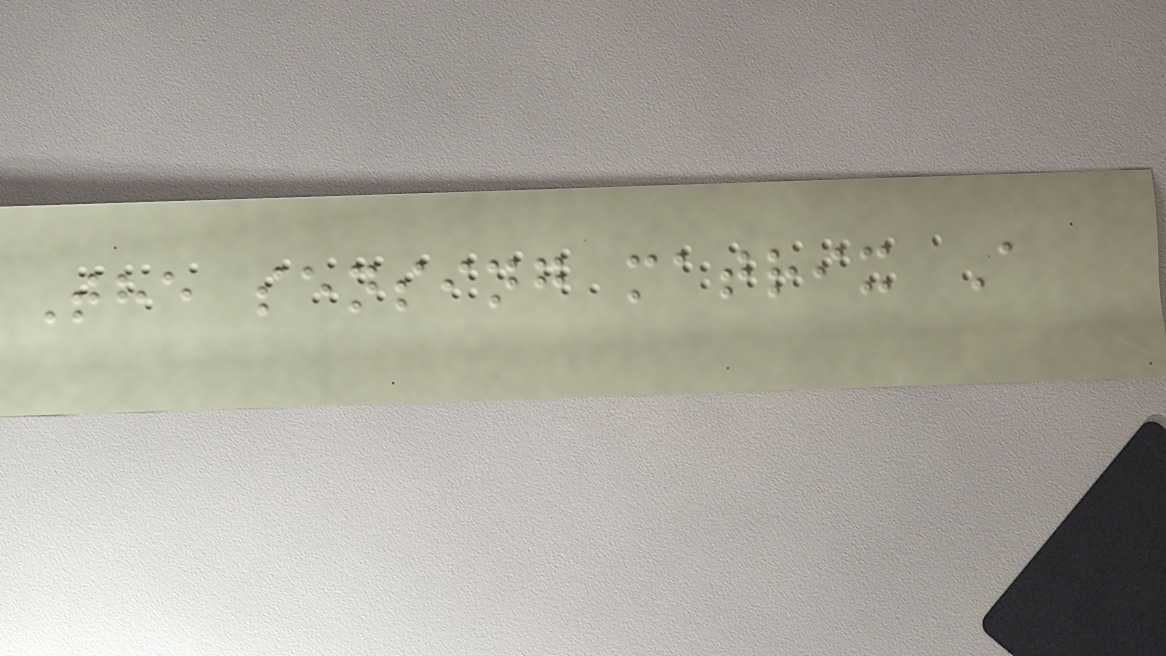The sensing matrix A
